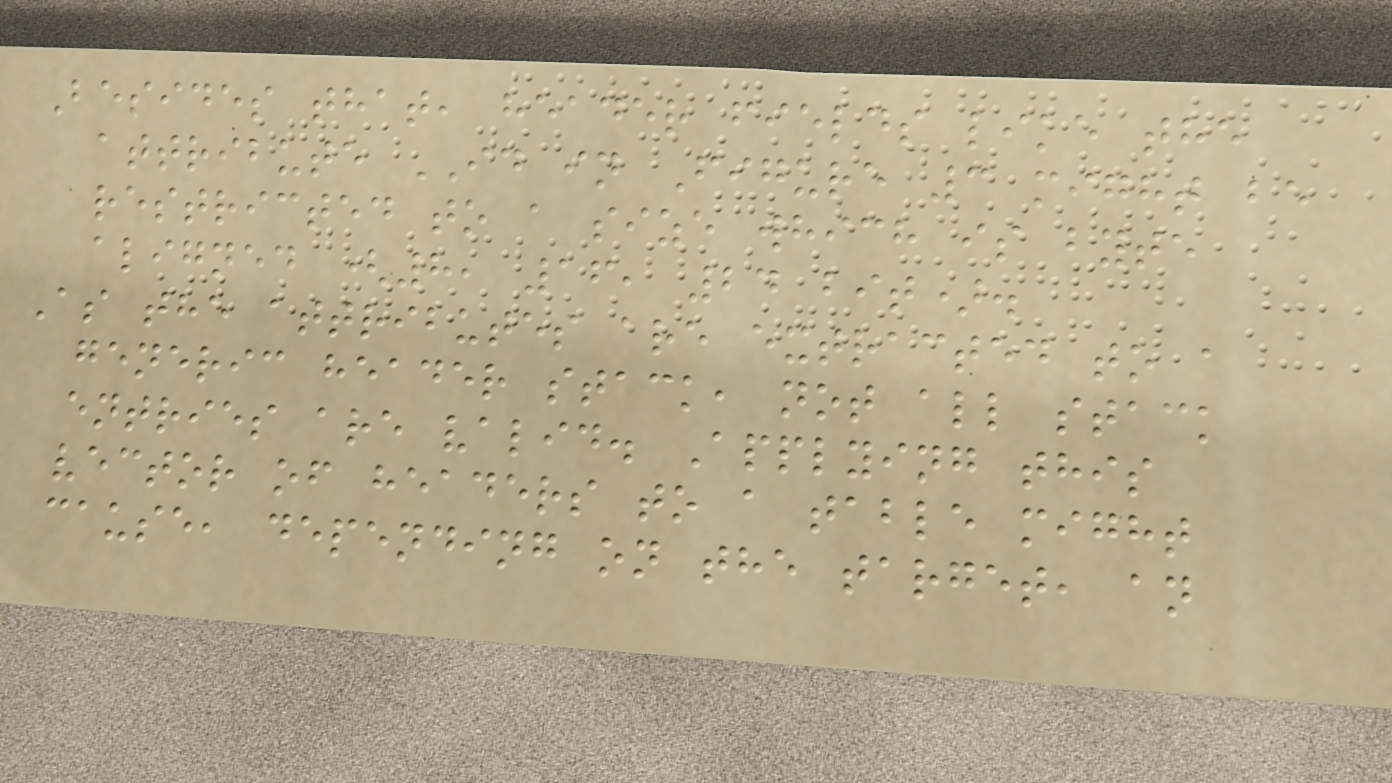Besides that, header fields like the
attribute ID in Figure 3 might be
restricted to a size which is byte
aligned (8, 16, 24 bit).
As the attributes are extracted to a
generic header stack, not all stack
entries are valid. Applying this
vector of headers to a table might
cause, depending on the target, an
